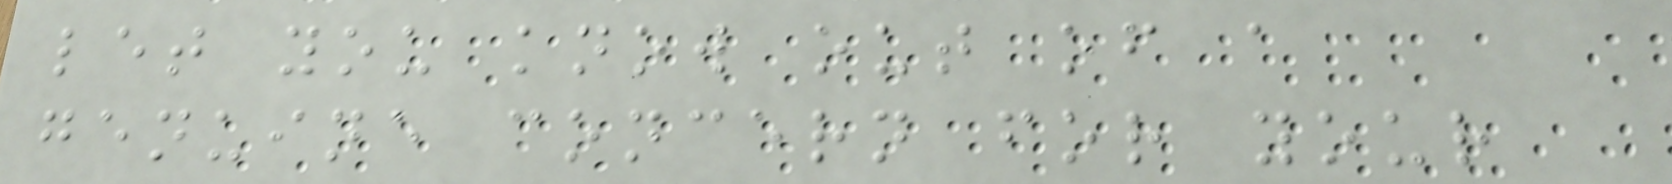let you know out of a
genuine concern for your
